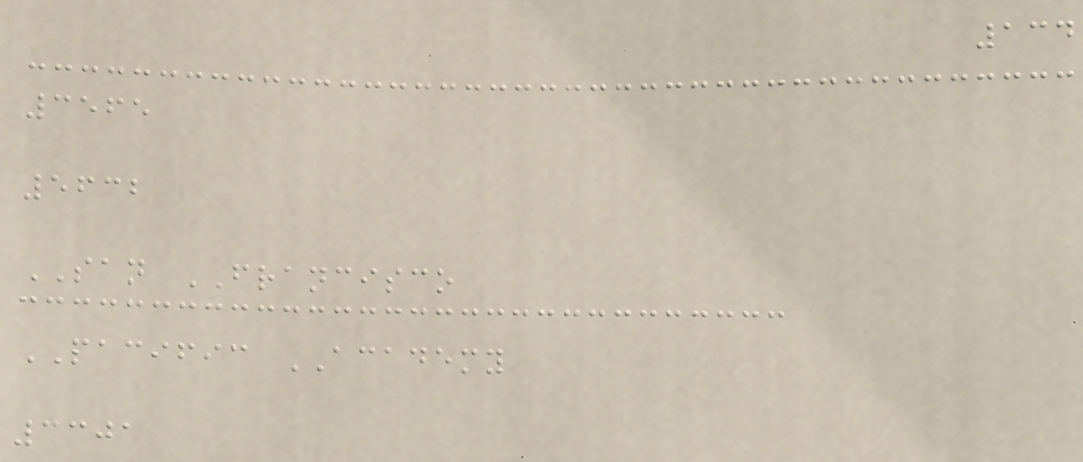134
3565
5632
SAN FRANCISCO
PACIFIC ACADEMY
3301
